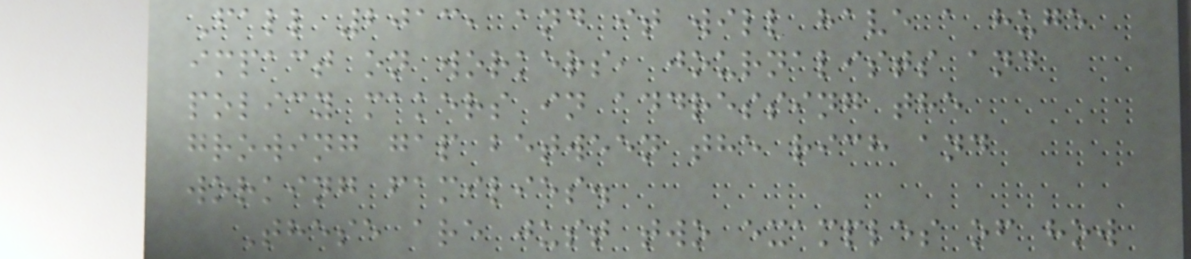Fall 2013, and it will have a huge
impact on workers, journalists and
policy makers in addressing the
growing gap between the rich and
working families.
These are just two examples of how
